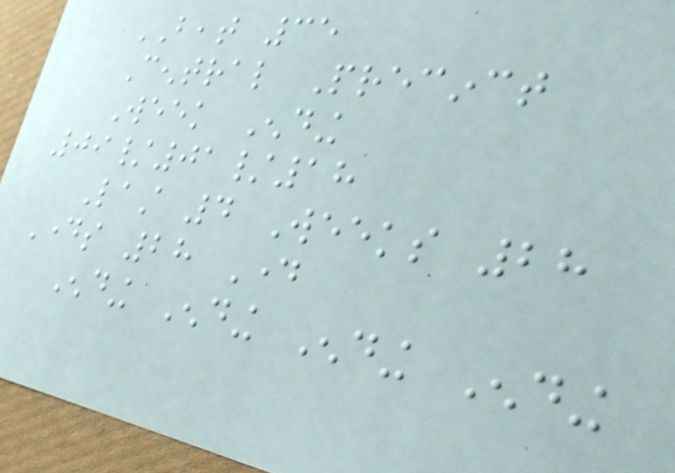BEAT 35
Central Precinct
Week Ending
09/01/18
Last 4 Weeks 28
Days 28 Day
Ending Ending Ending Ending
